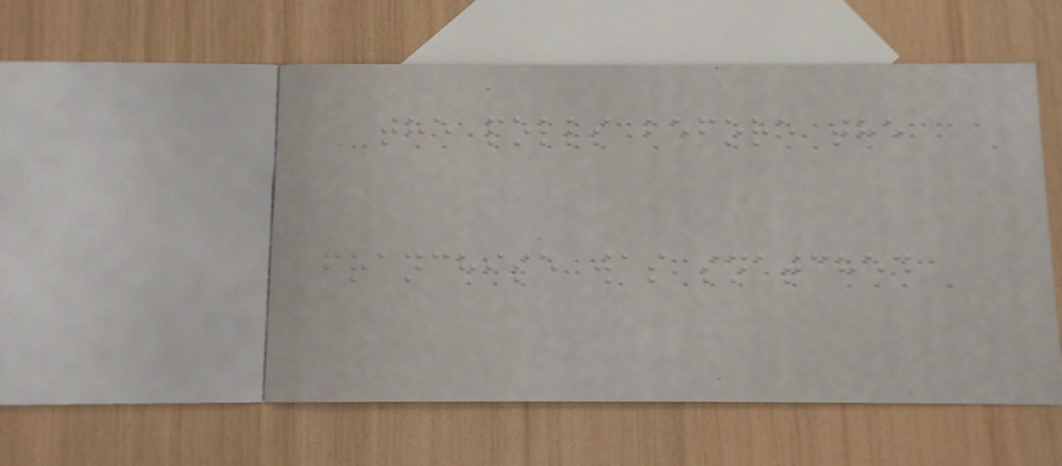the polls before the
franchise was snatched
